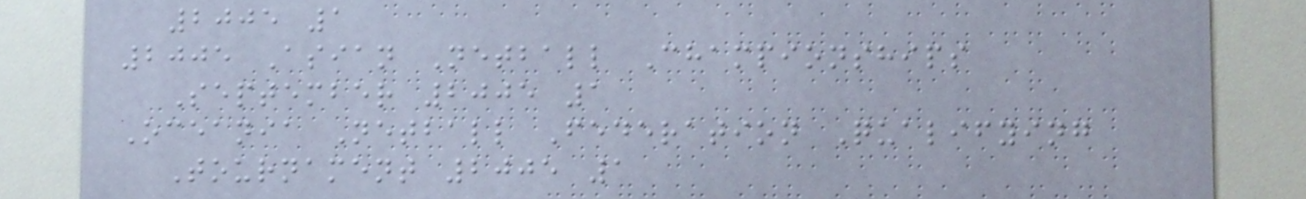2005 1
2005 Asian Netball Championships
September 2005 1
Oceania Netball Federation Qualifying
Tournament 2005 1
